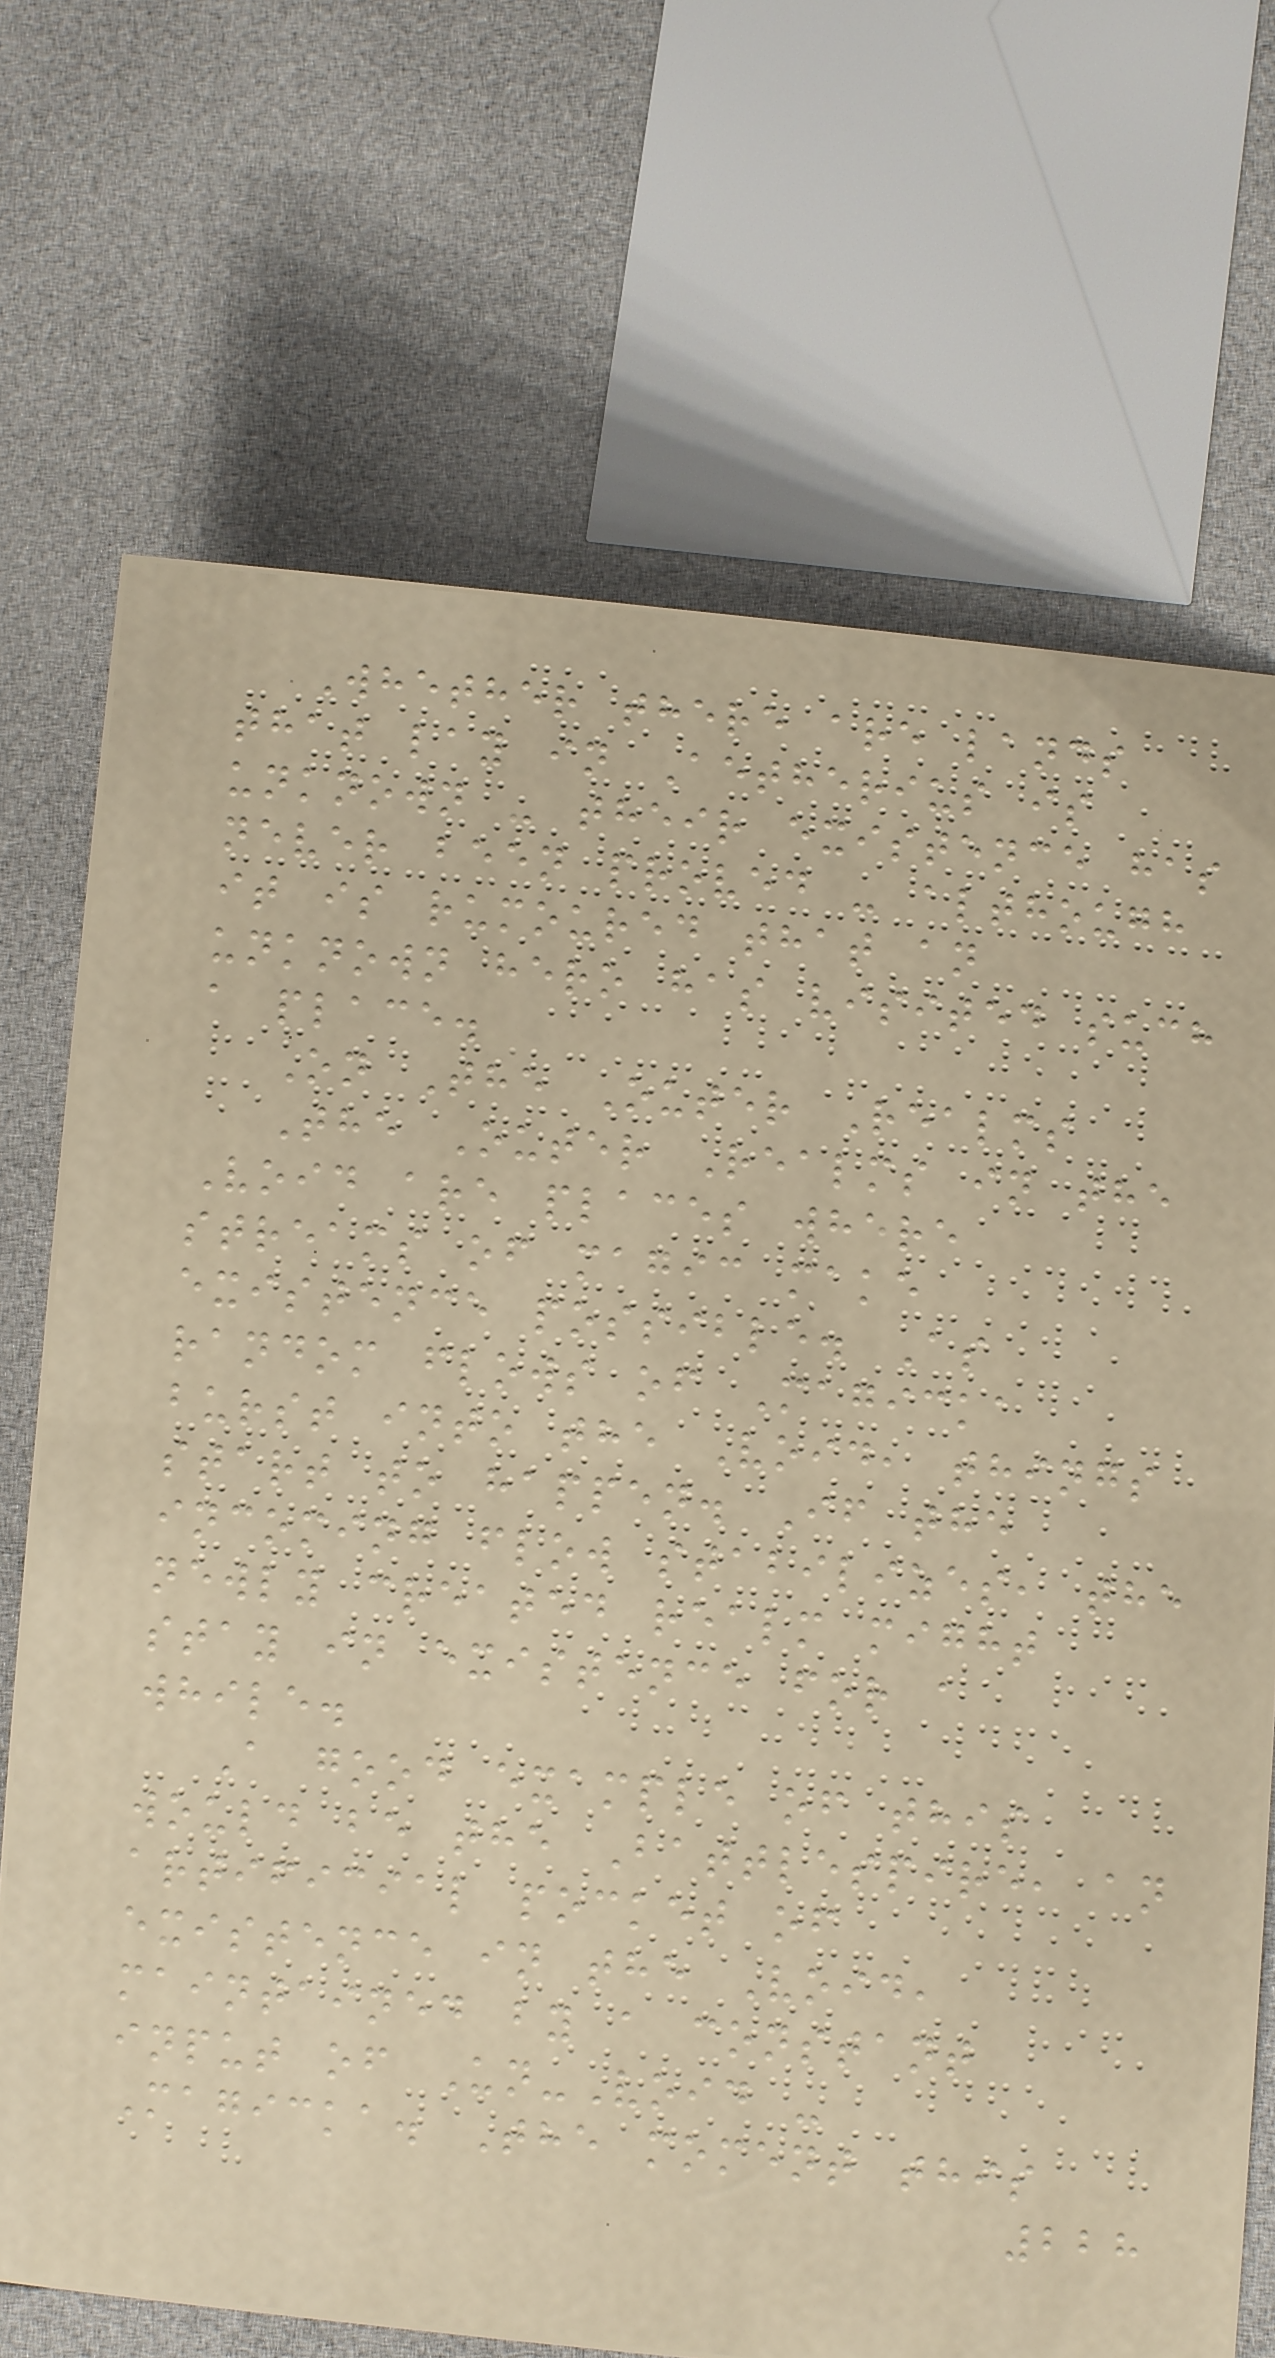Whether there are lands
that lay in Aetherius is
unknown - their existence has
never been proved - although
it is rumoured that an
unknown hero has visited such
a place.
On The Outer Realms
The Outer Realms in the
Void are places where
streams of magic make
existence possible. As
random flows of Magicka
burst into the Void, things
start to happen. If the
incoming flow stabilizes, the
newly created realm might
stay in existence for a
while.
A good example of this
would be the Battlespire, an
artificial pocket of
existence in the Void,
maintained by a constant
input of Un-Void -
Magicka. The moment this
228
